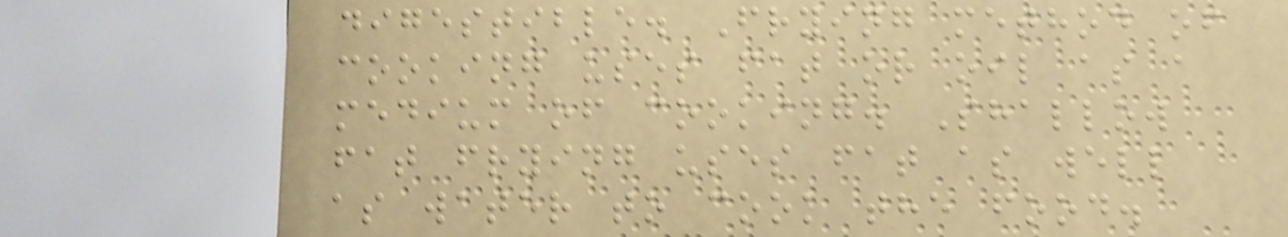digestible. Frying method of
cooking uses fat or oil as a
medium of cooking. Shallow
fat frying uses fat as well
as water to cook the food.
